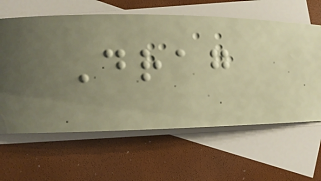Drag
